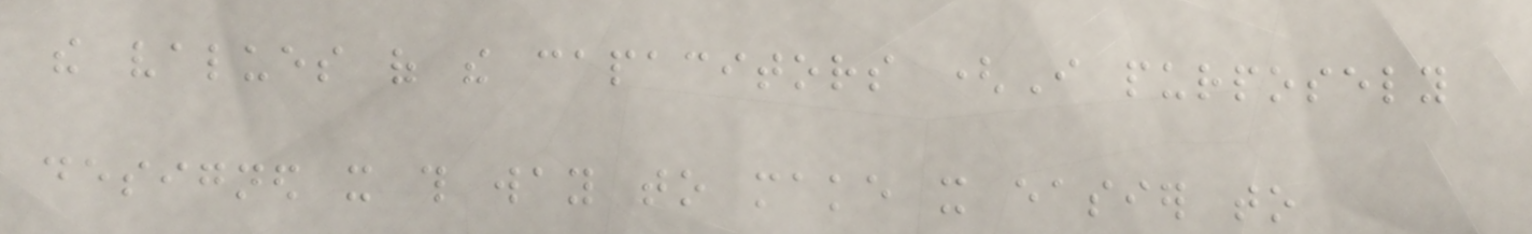the values of the capacitors (I purposely
designed it this way to make it easier to
